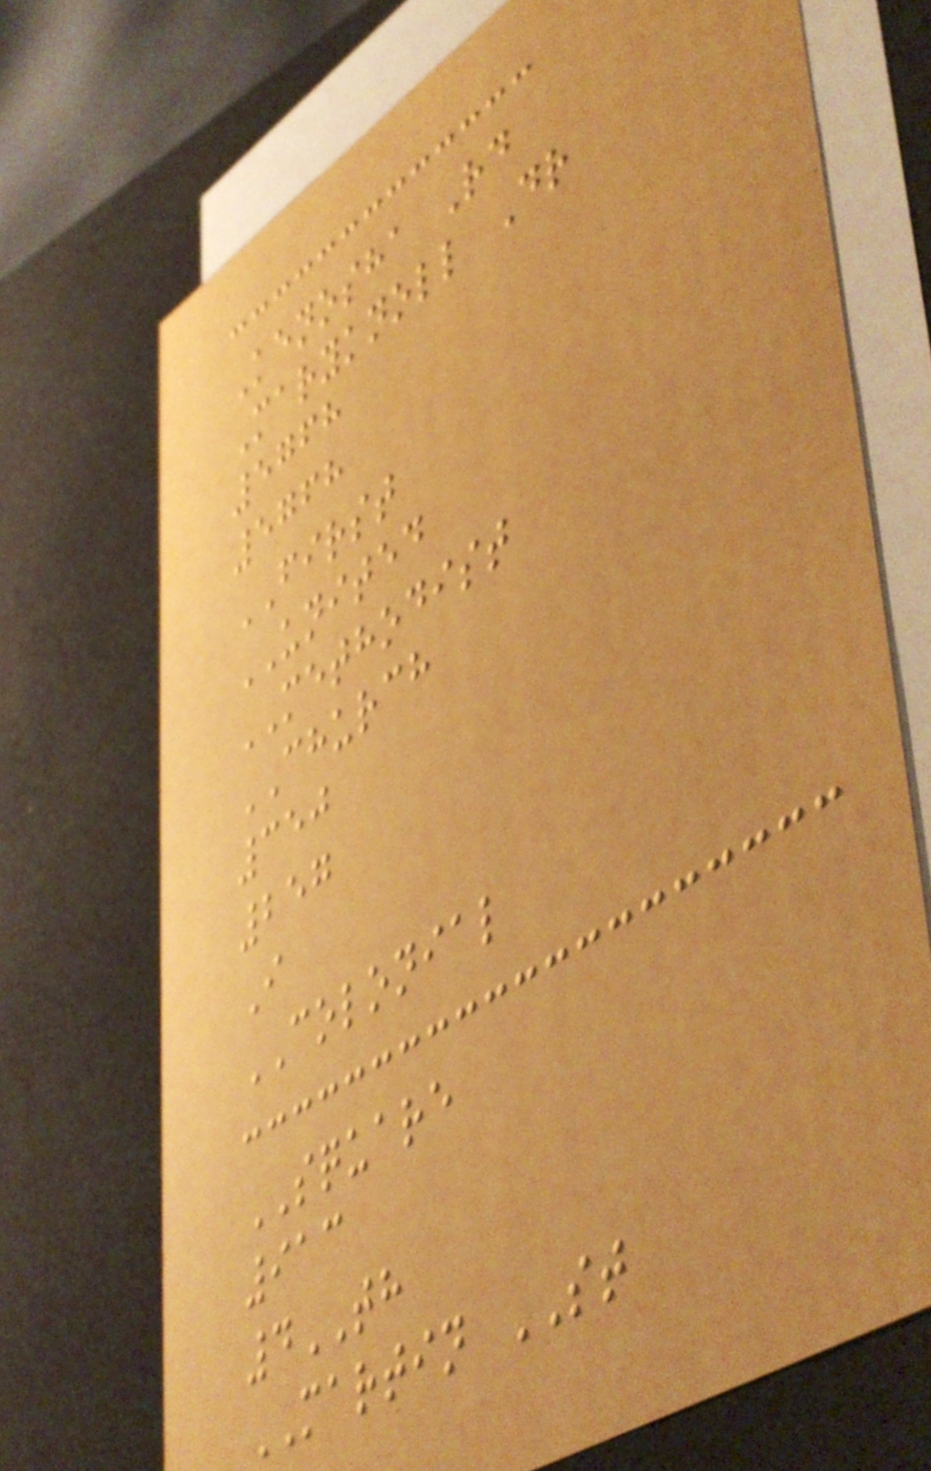Kenosha Rd
Maryknoll Dr
5768
5768
FIRST
UNITED
METHODIST
CHURCH
350
257
I
COLONIAL
SQUARE
913
4TH
MARTIN ST
